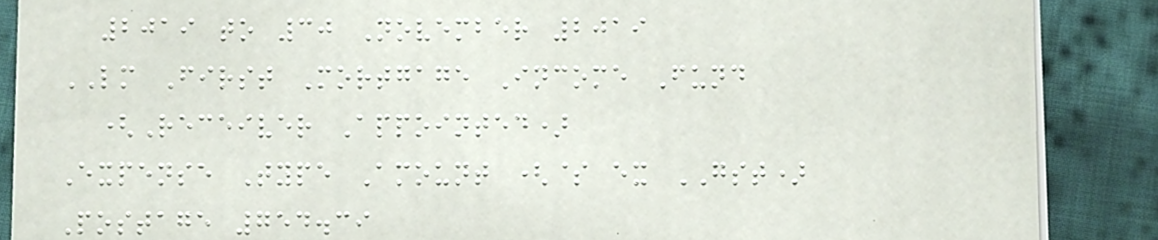2019 to 30 November 2019
LM First Mortgage Income Fund
(Receiver Appointed)
Expense Type Amount ($ ex GST)
Postage 754.39
